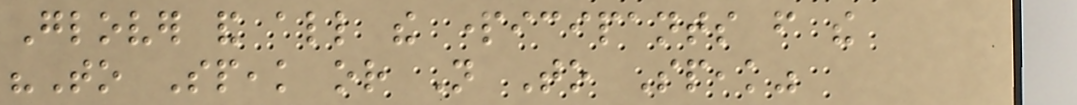Glover and all the participants from the
"To Speak or Not To Speak"
